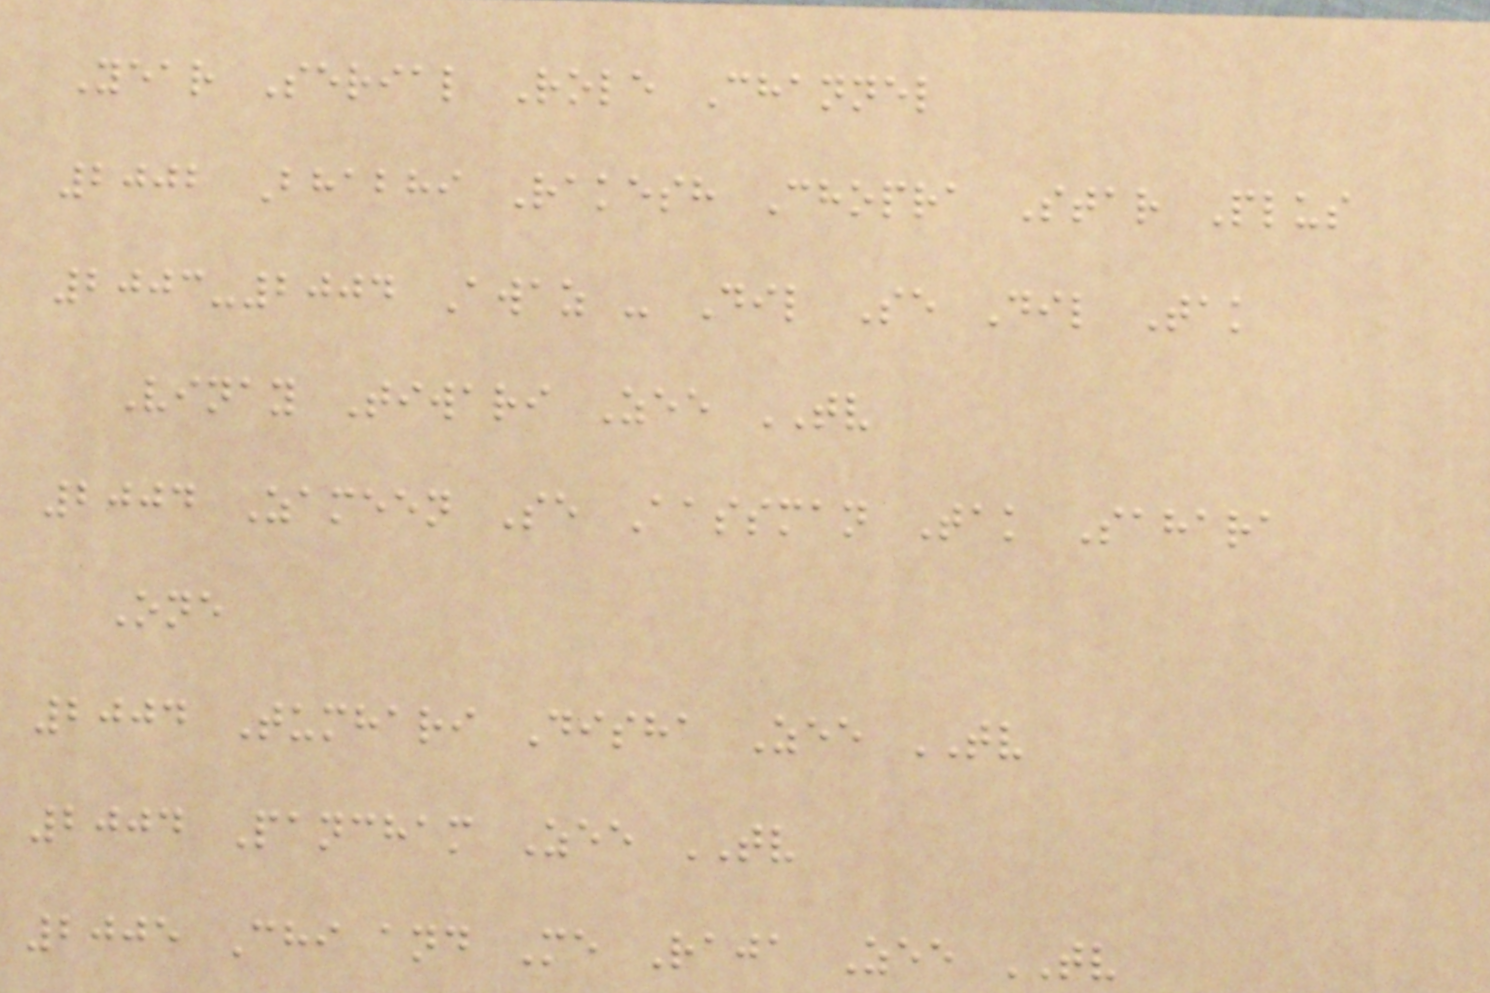Year Serial Role Channel
2002 Bhabhi Rakesh Chopra Star Plus
2003-2004 Awaz - Dil Se Dil Tak
Vinay Tiwari Zee TV
2004 Zameen Se Aassman Tak Sahara
One
2004 Tumhari Disha Zee TV
2004 Pancham Zee TV
2005 Chi and Me Raja Zee TV
